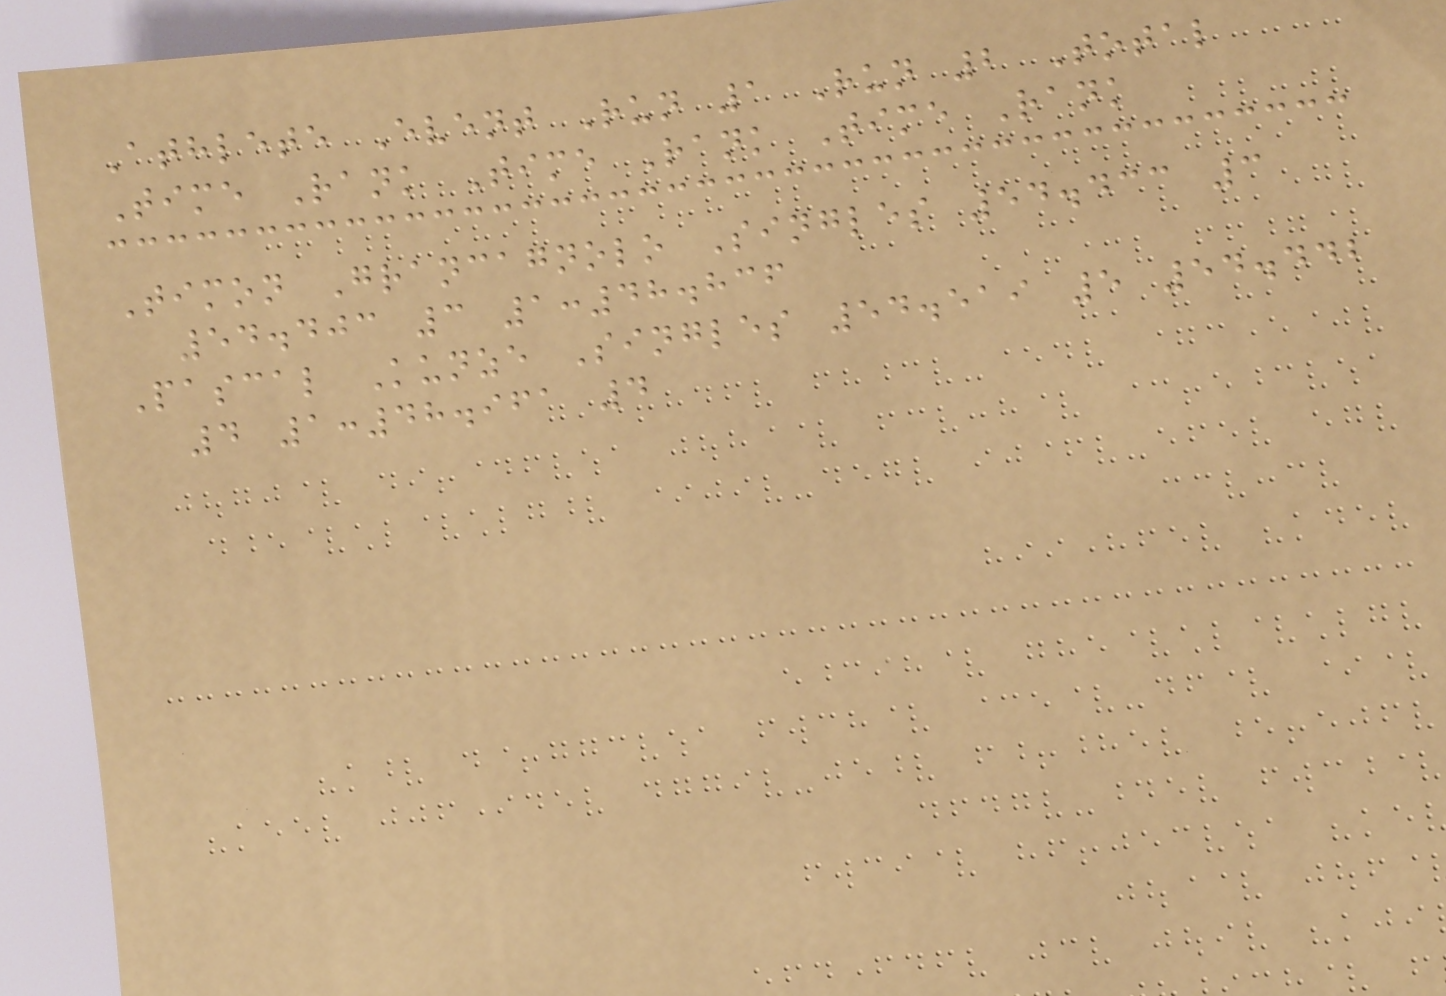Athlete Event Run 1 Run 2 Total
Time Rank Time Rank Time Rank
Timon Grancagnolo Singles 54.433 3
54.403 3 1:48.836
Pascal Kunze Singles 54.519 5 54.442
4 1:48.961 4
